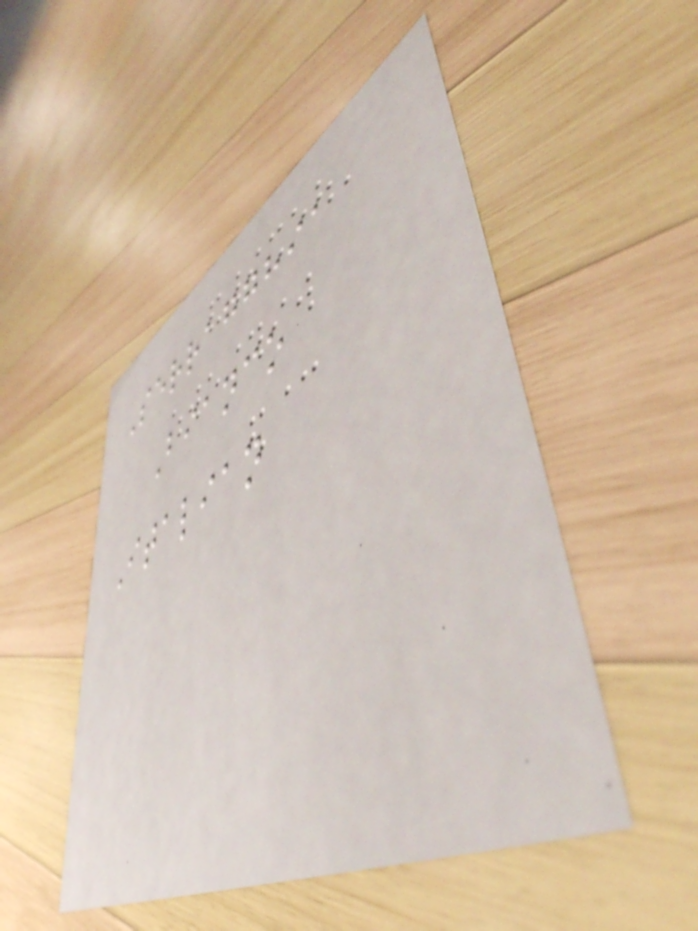Serragghia
Bianco
Italian
